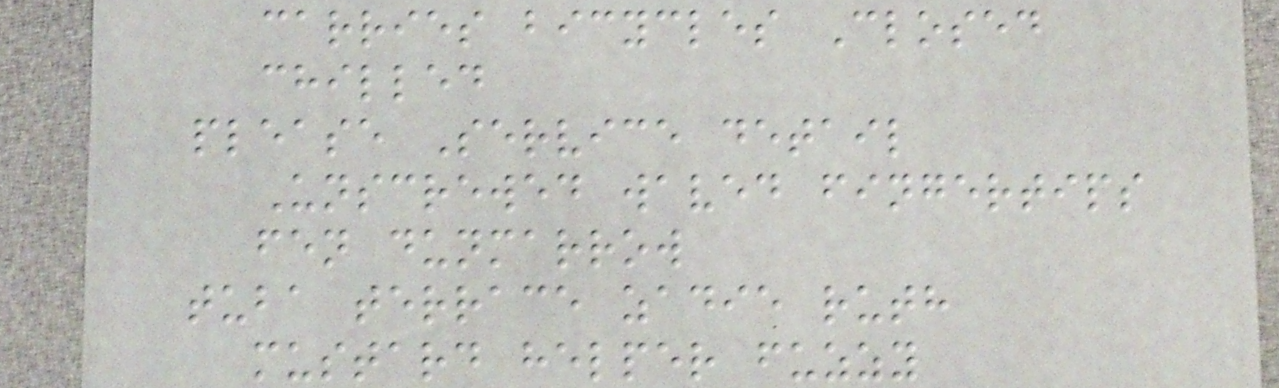carries bicycles Closed
chilled
please Service detail
Unscrewed waved fingertips
fen dunmarrow
tuba terrace zadie ruth
mustard helper fuzzy
